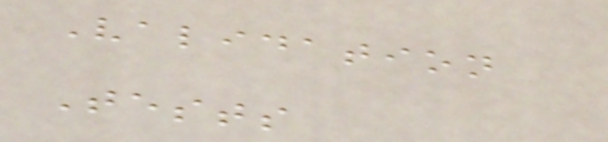Validation
Tests
